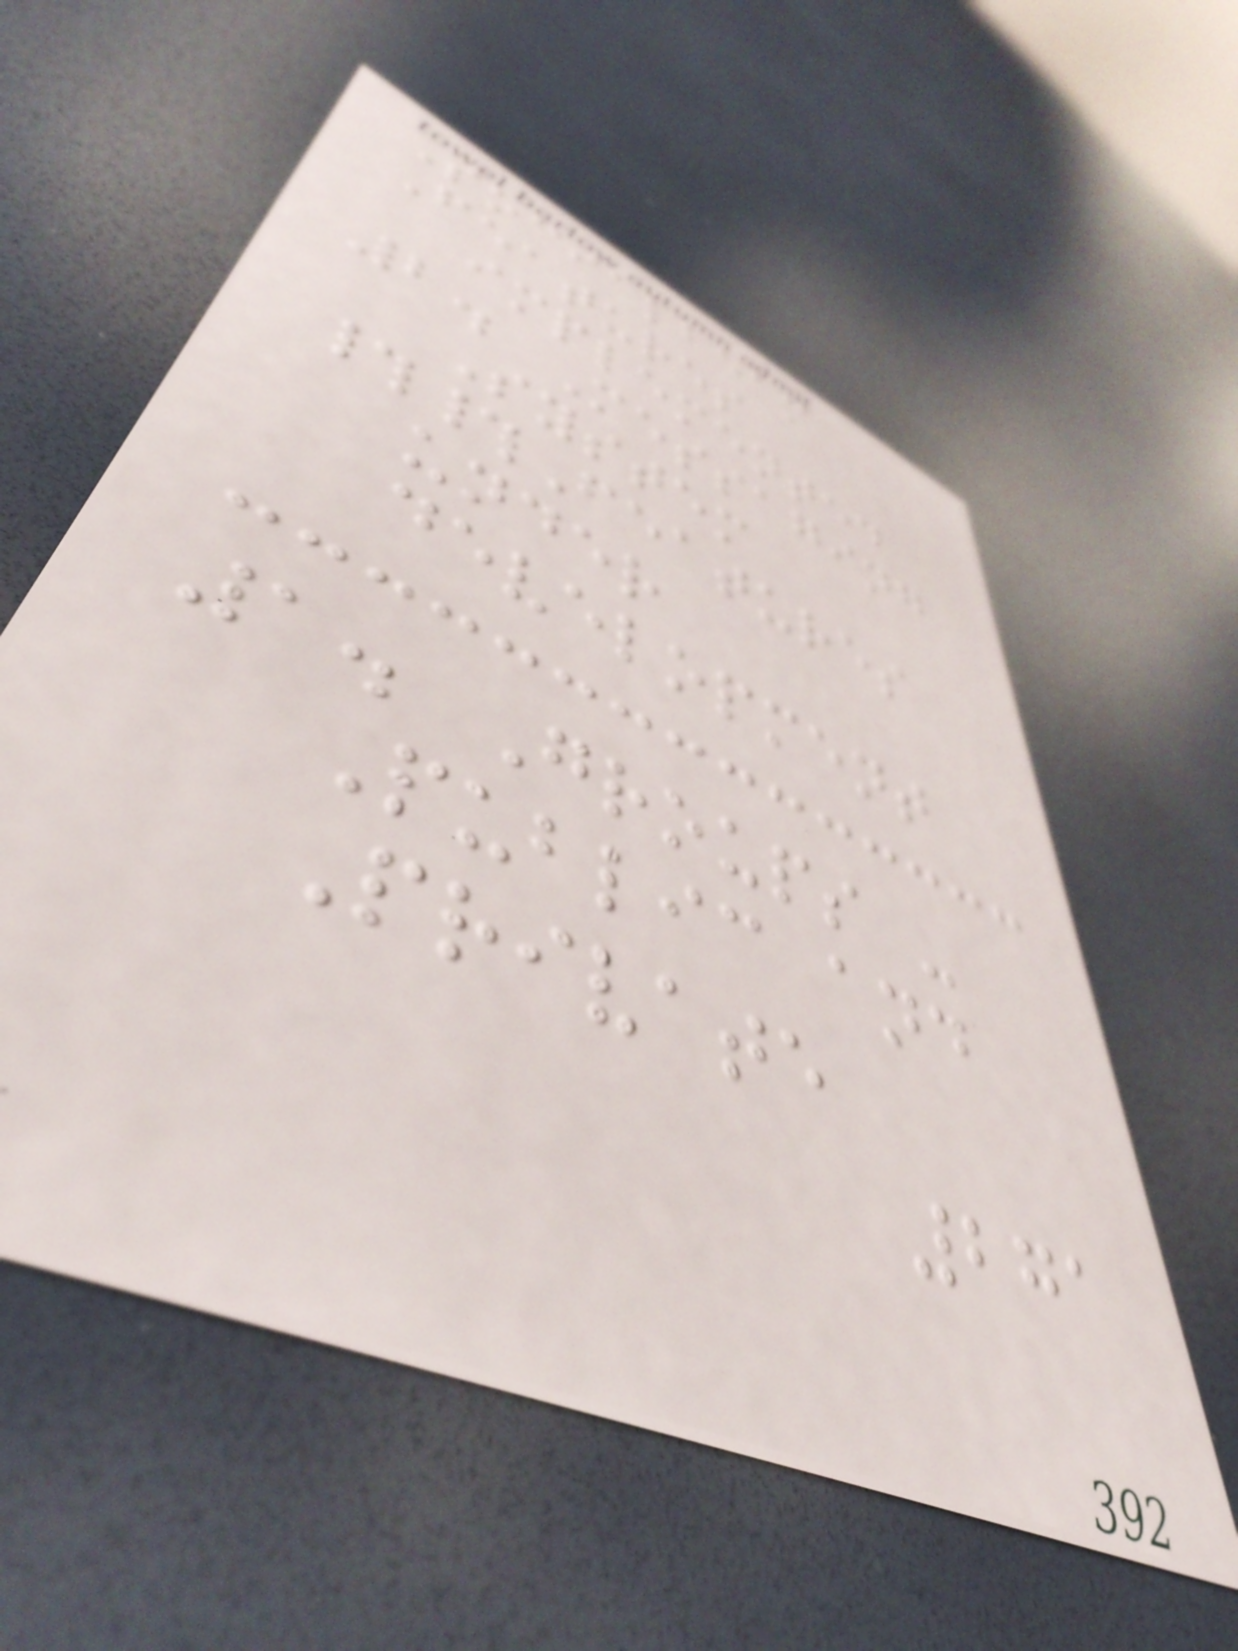Socialbeam
Features
implemented
2. Messaging
System
##Features
under
development
1. Groups -
Public and
Private
271
